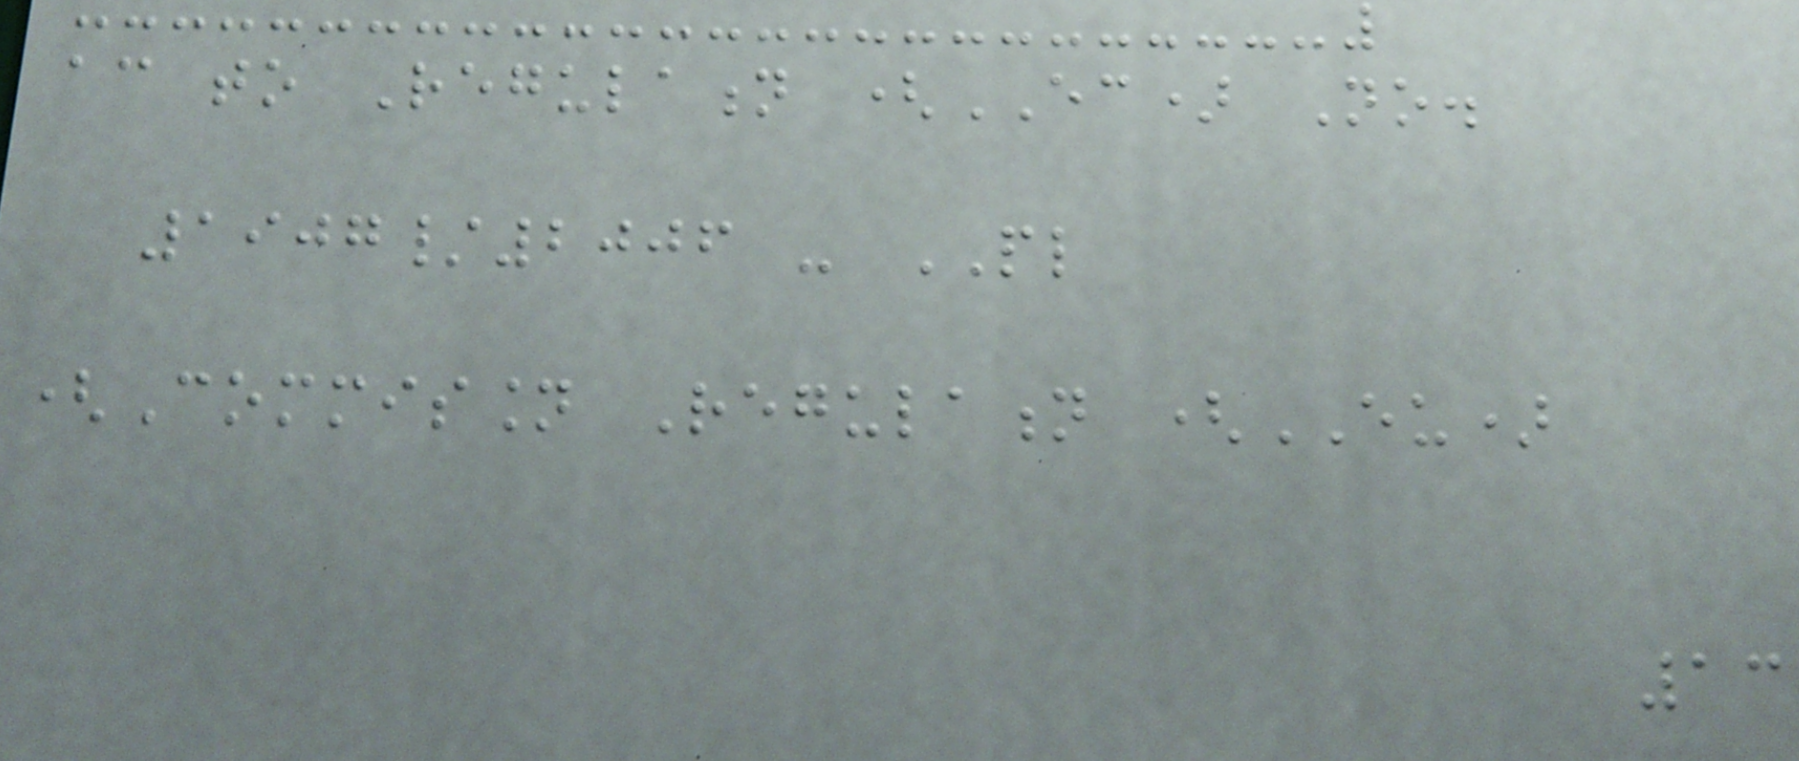according to Regulation (EC) No.
1907/2006 - PL
(Commission Regulation (EU)
13
